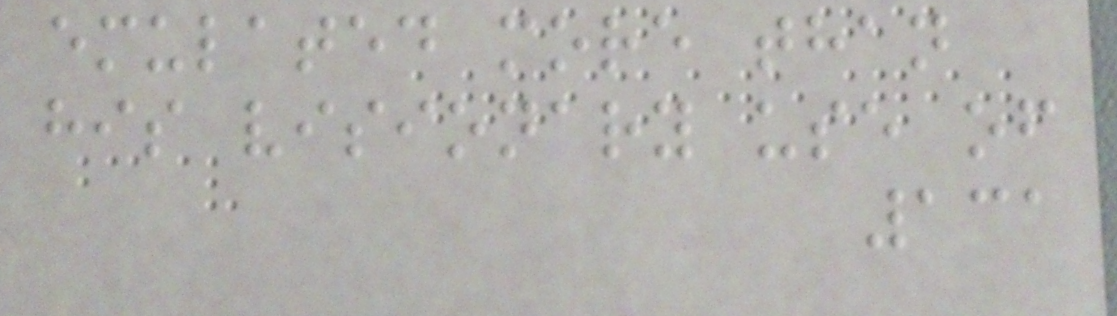emulated more than
his visionary use of
131
